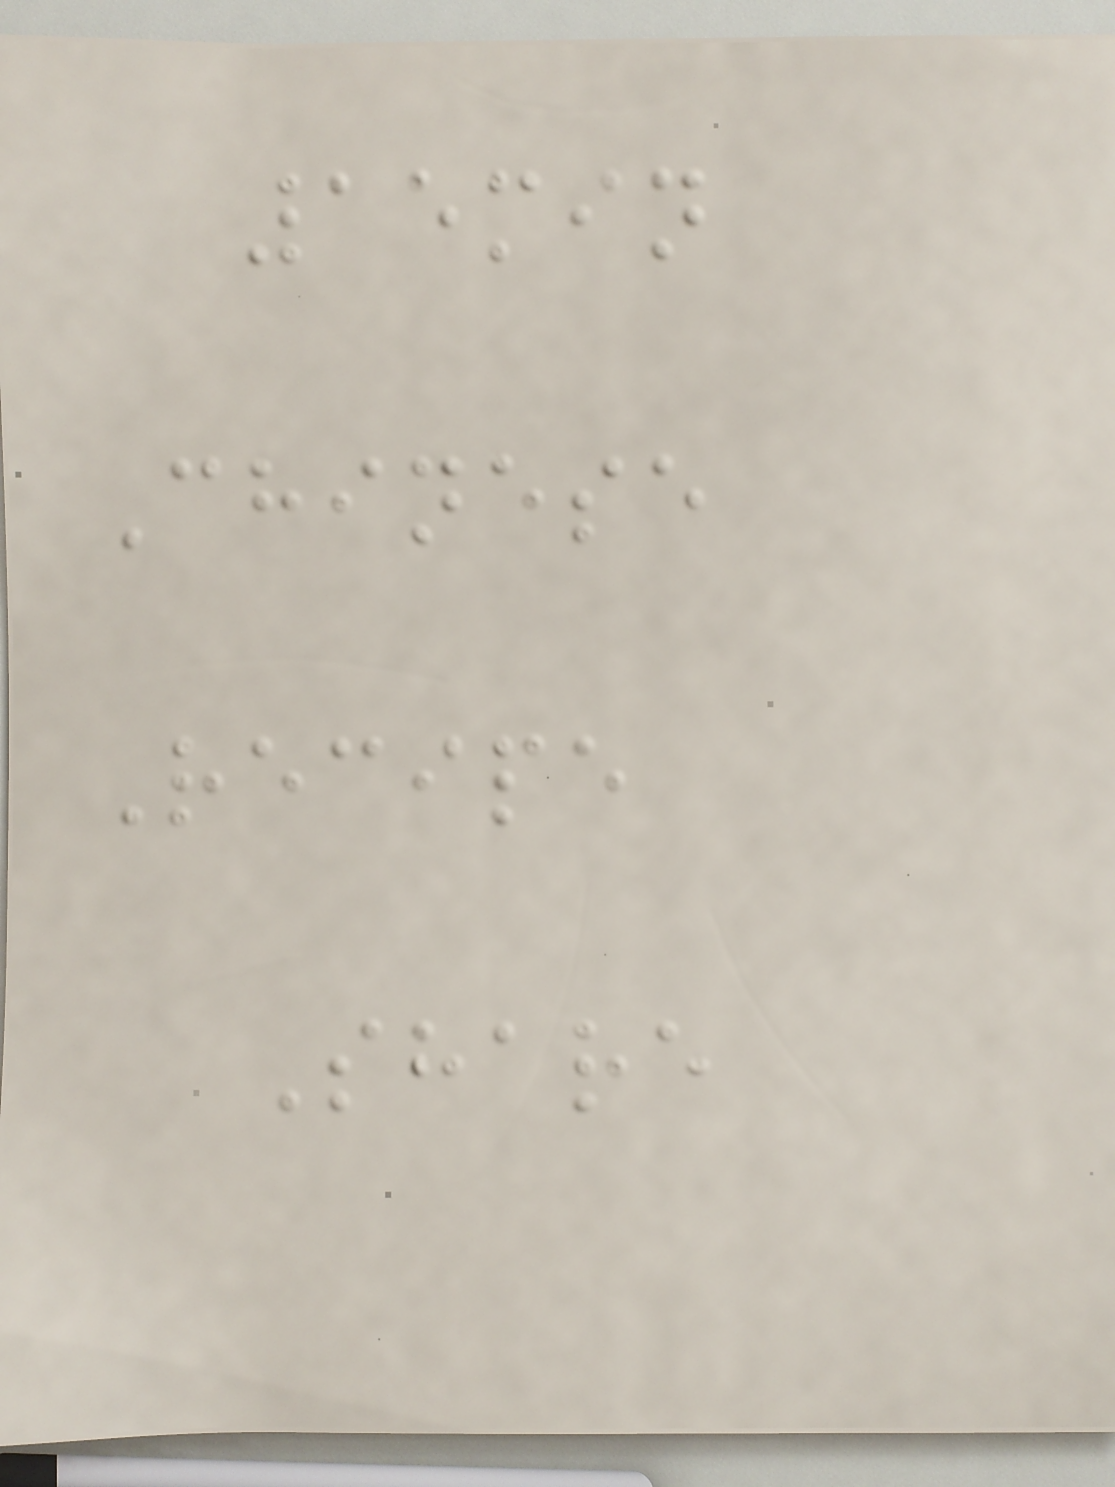15min
Chinese
Recipe
Share
